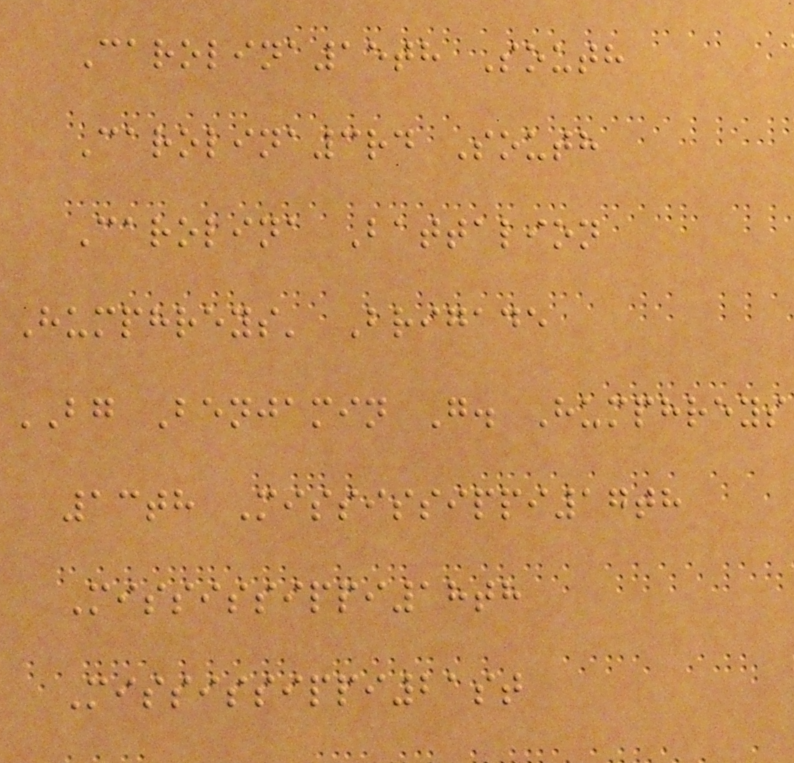Carolina15th South
Carolina3rd South
Carolina Battalion
Humphreys' Brigade
BG Benjamin G. Humphreys
13th Mississippi17th
Mississippi18th
Mississippi21st
